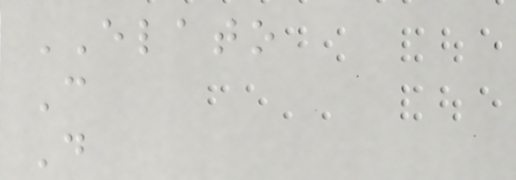ELATO
C
D
